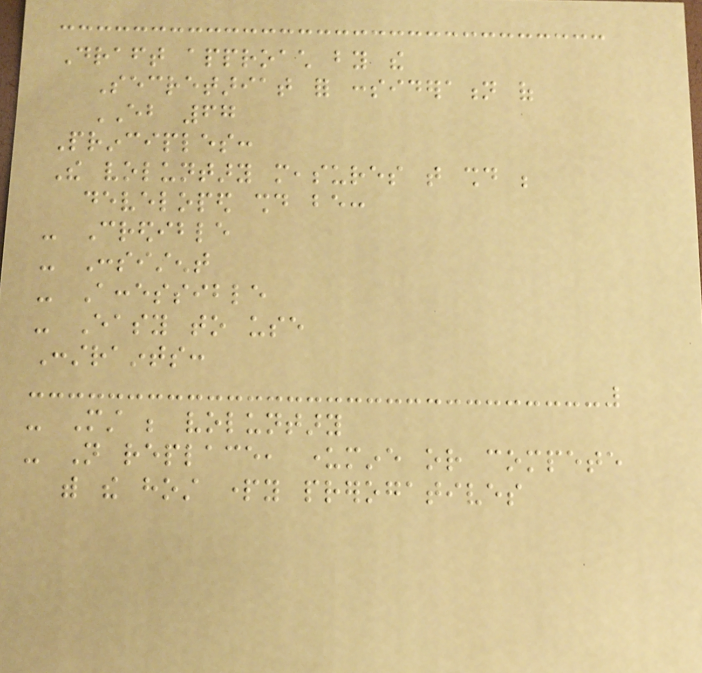Draft approach by the
Secretariat for consideration of
EB 67
Principles:
The voluntary measures that should be
developed should be:
- Credible
- Consistent
- Accessible
- Easy to use
Constraints:
- Must be voluntary
- Not replace, undermine or compete
with the host party prerogatives
